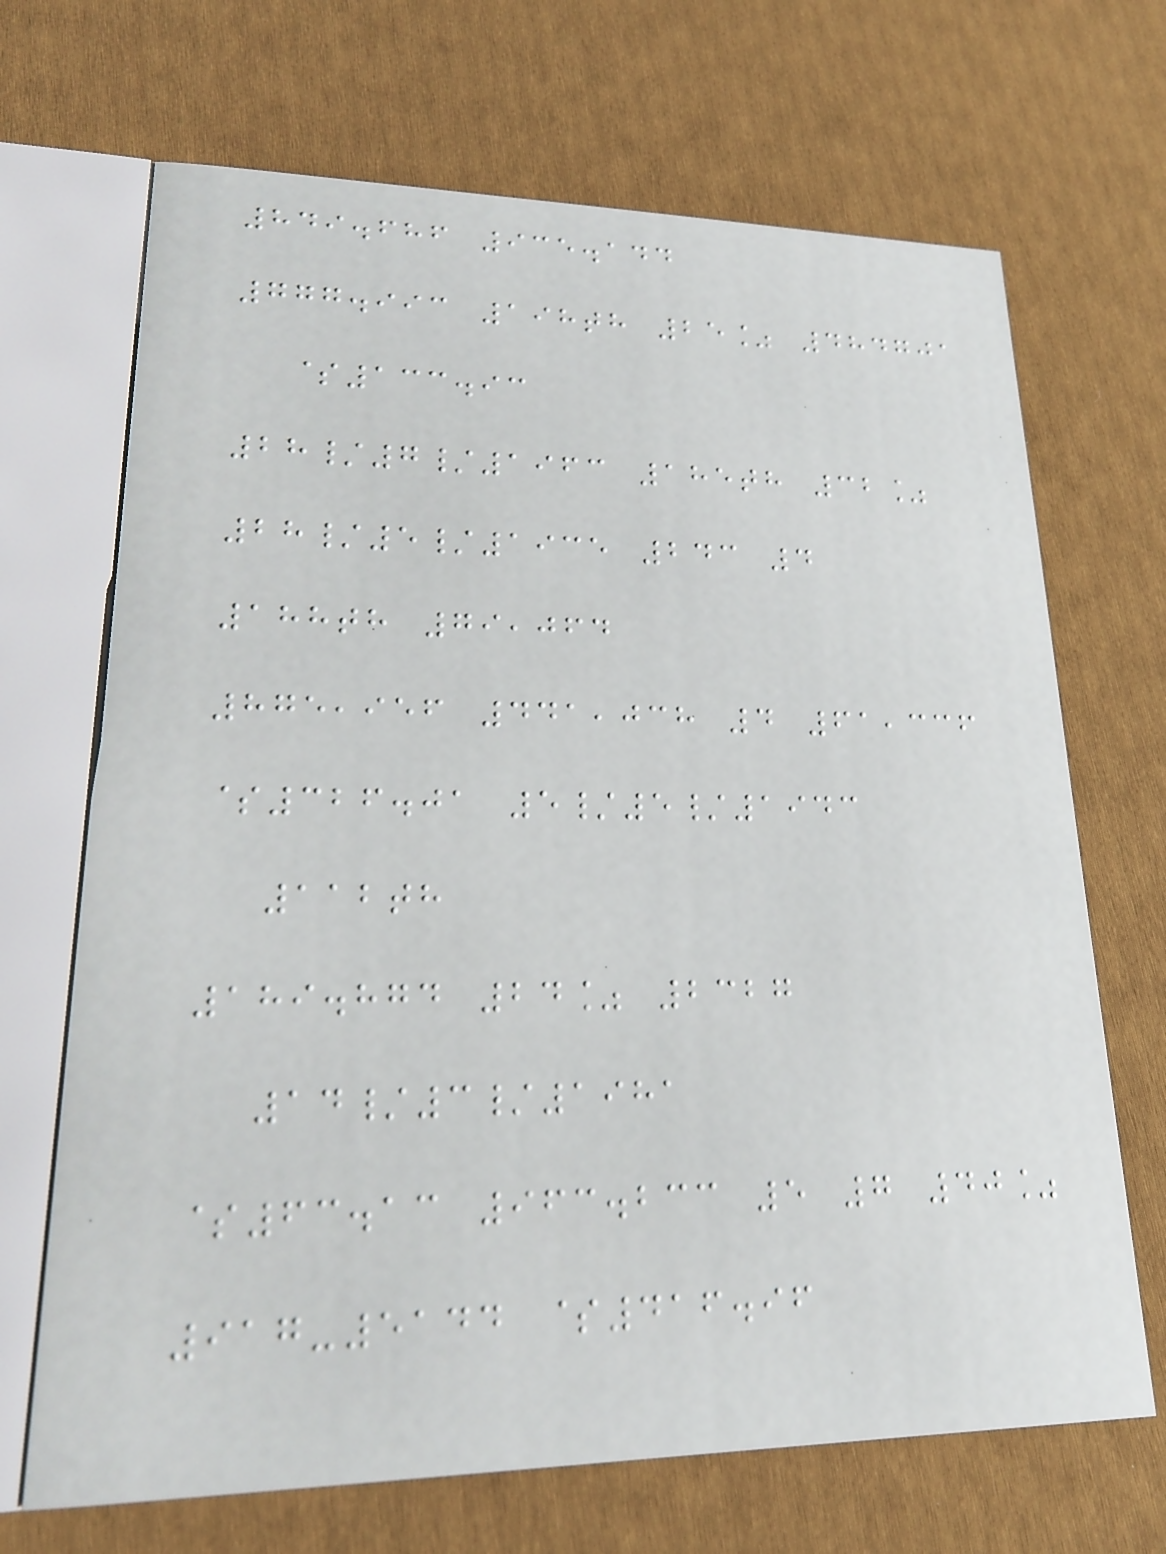849.686 935.144
777.993 198th 25% 484701
$133.93
28/7/1963 185th 32%
28/5/1935 243 4
188th 79,064
875,956 441,038 4 61,336
$326.01 5/5/1943
112th
189.874 24% 2327
14/3/1981
$63.13 963.233 5 7 40%
917-5144 $416.96
